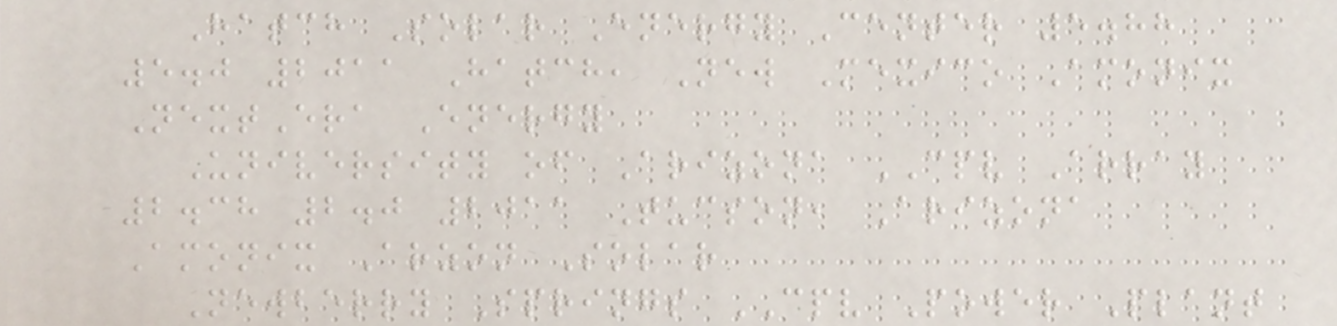Hatch Solar Energy Center 5.88
5.0 2011 Hatch, New Mexico Amonix
NextEra Energy
University of Arizona CPV Array
2.38 2.0 2011 Tucson, Arizona
Amonix Arzon Solar
Newberry Springs CPV Power Plant
